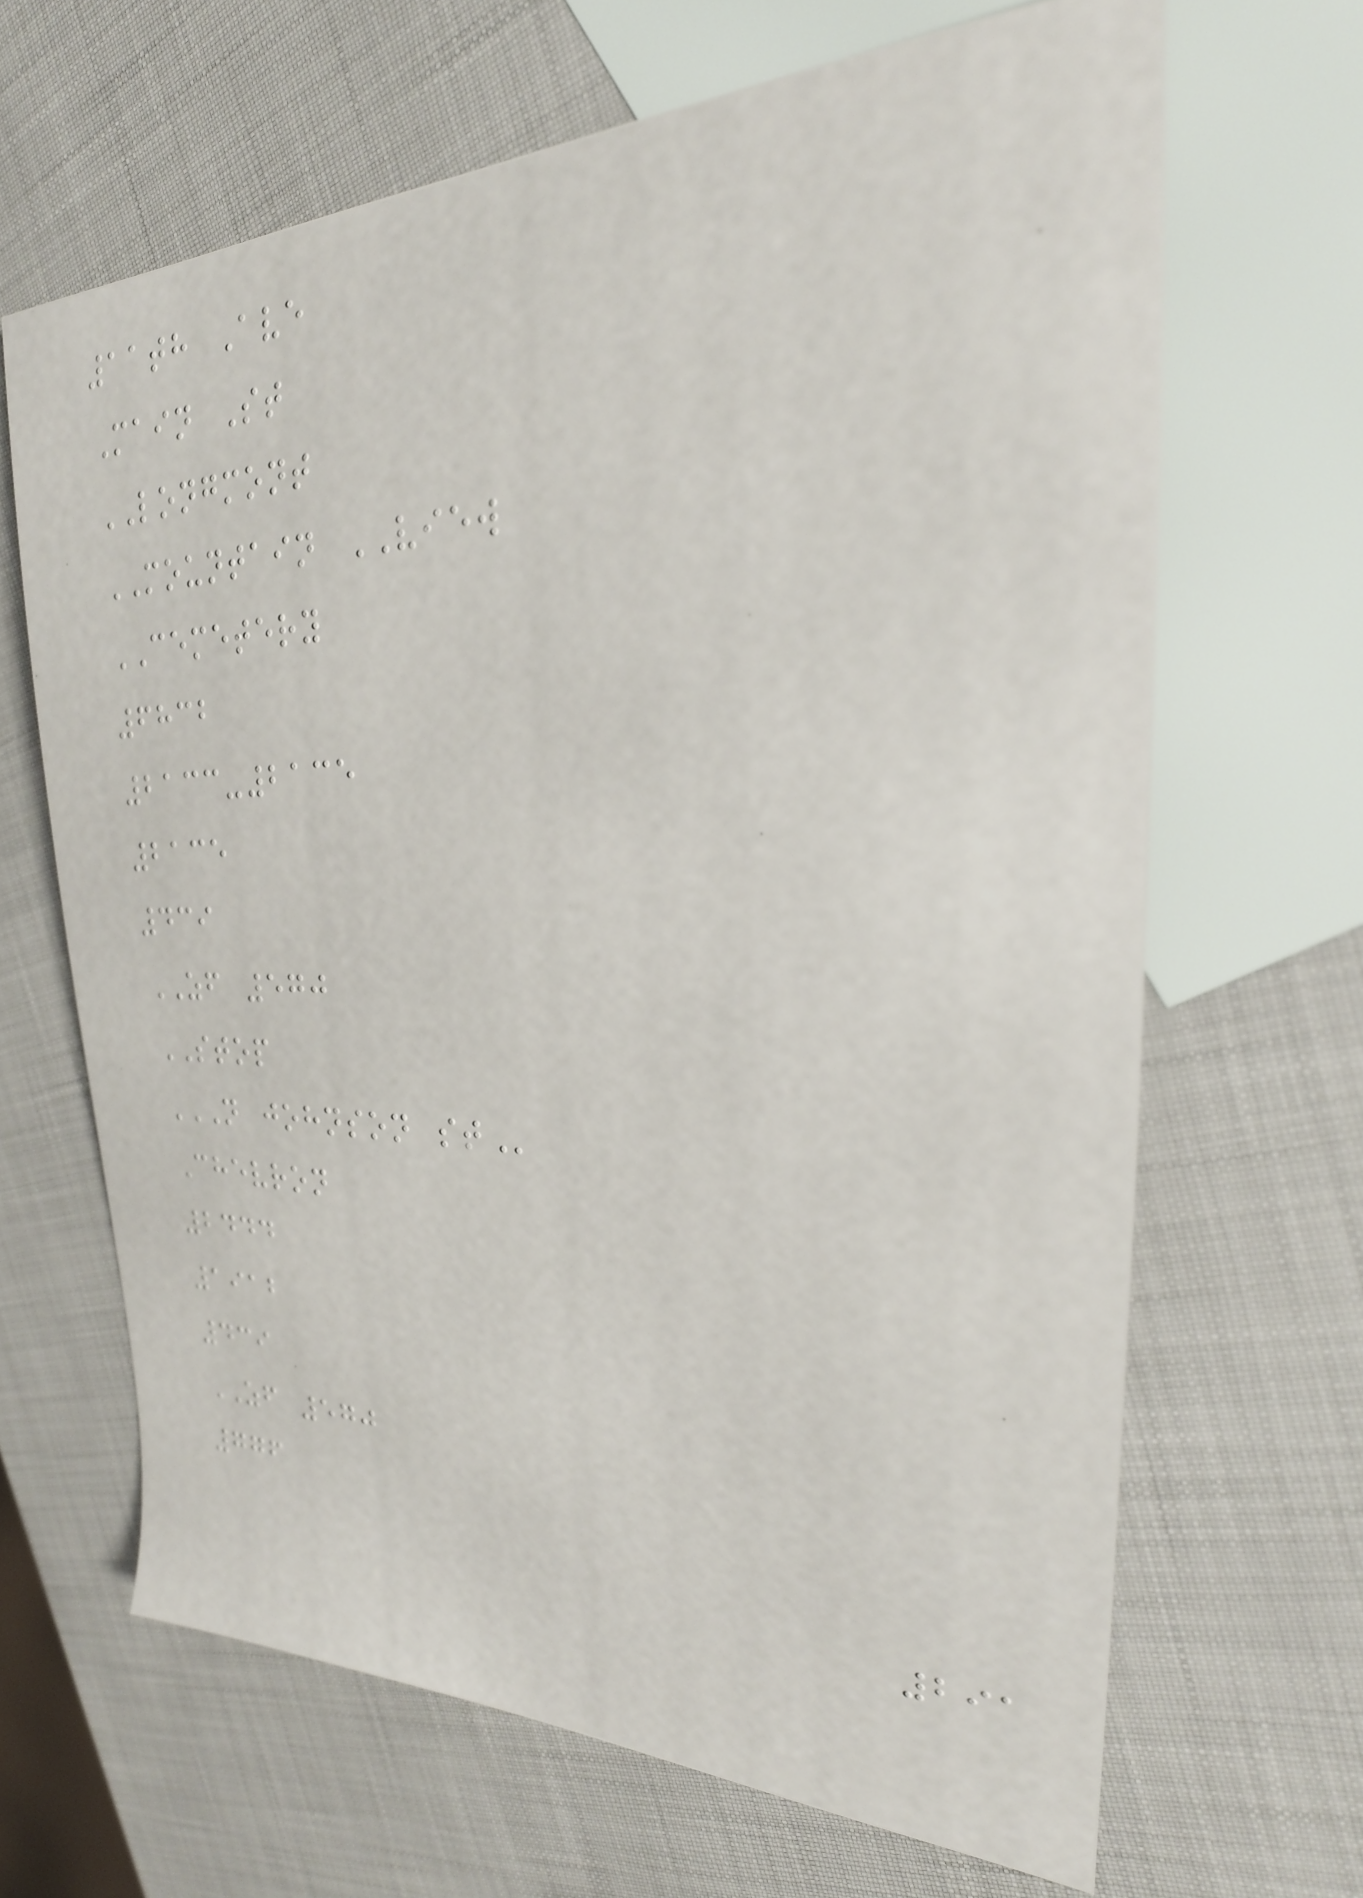11th Ave
Main St
LONGMONT
MOUNTAIN VIEW
CEMETERY
6832
2133-2135
2135
439
ZF 570
STOP
N JOHNSON ST
Chevron
2444
1912
439
ZF 570
776
291
